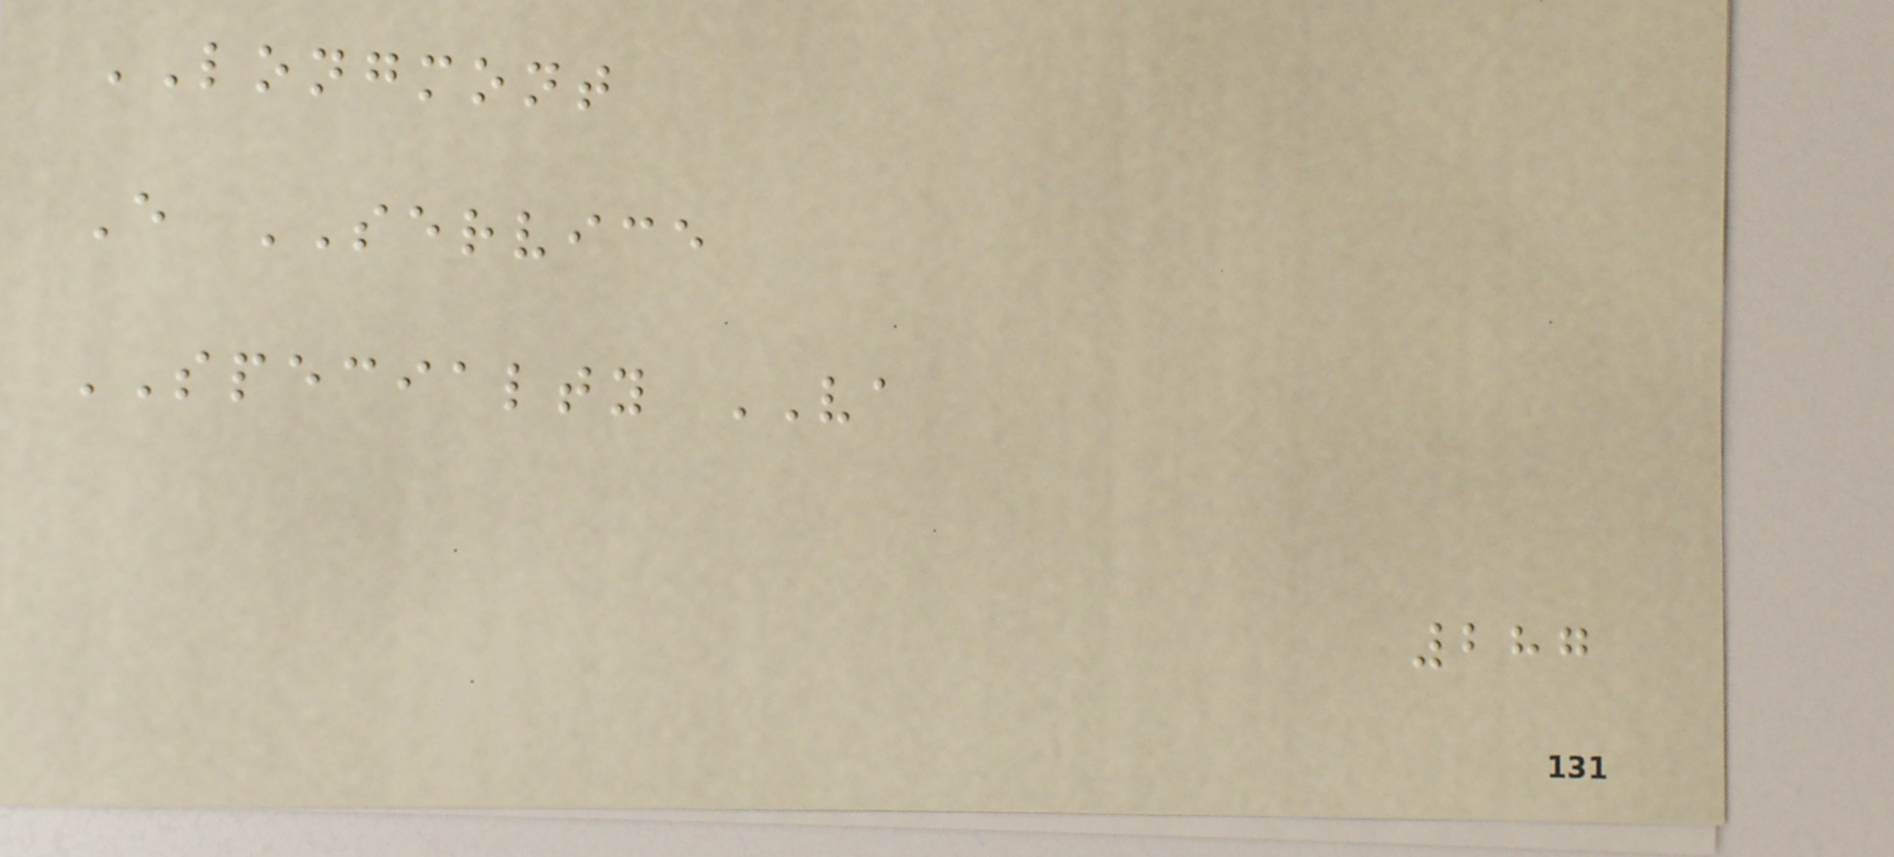LONGMONT
E SERVICE
SPECIALTY VA
287
